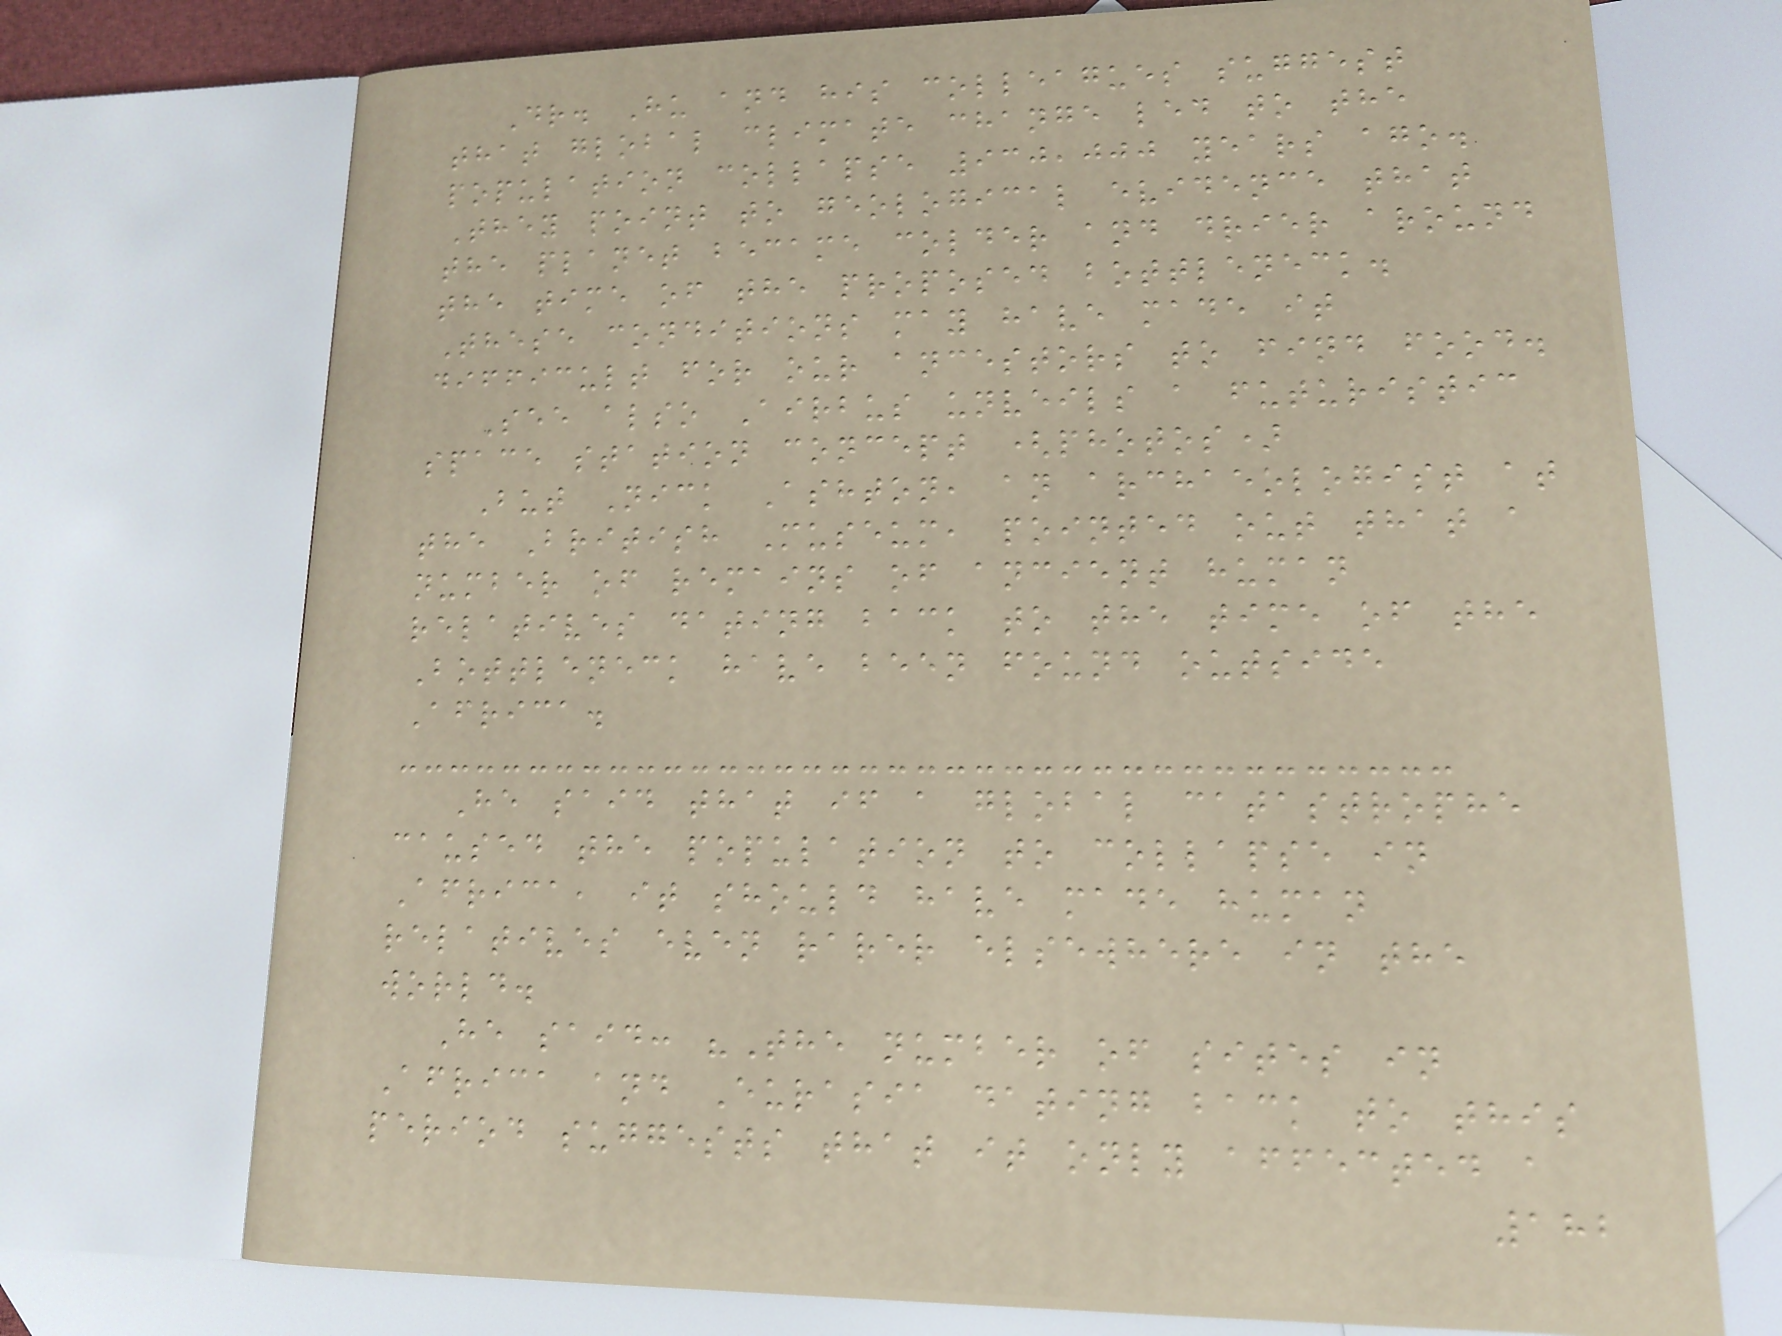Dr. Hu and his colleagues suggest
that global climate change led to the
population collapse 930,000 years ago.
They point to geological evidence that
the planet became colder and drier around
the time of the proposed bottleneck.
These conditions may have made it
difficult for our ancestors to find food.
See also Airbus unveils a futuristic
space station concept (photos)
But Nick Ashton, an archaeologist at
the British Museum, pointed out that a
number of remains of ancient human
relatives dating back to the time of the
Bottleneck have been found outside
Africa.
He said that if a global catastrophe
caused the population to collapse in
Africa, it should have made human
relatives even rarer elsewhere in the
world.
He said: "The number of sites in
Africa and Eurasia dating back to this
period suggests that it only affected a
182
